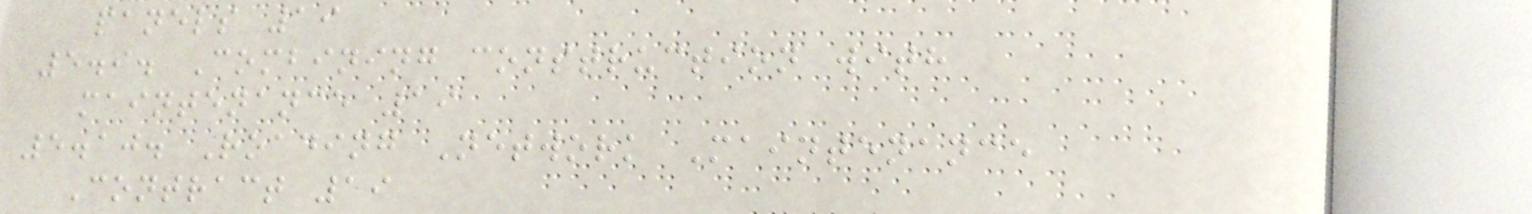panels 19
5.9. Combining construction with
maintenance 19
5.10. Roading Network Maintenance
Contract 19
